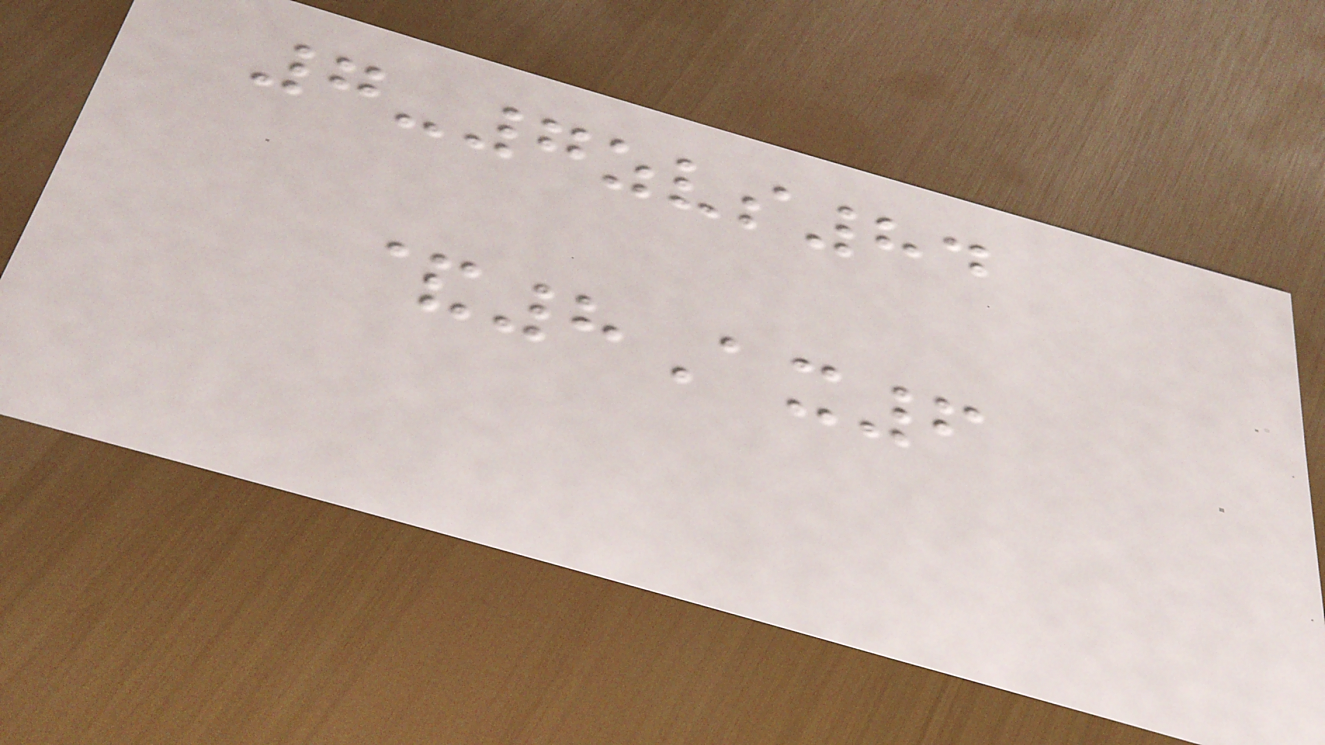7-7zvs84
&8Ax6
